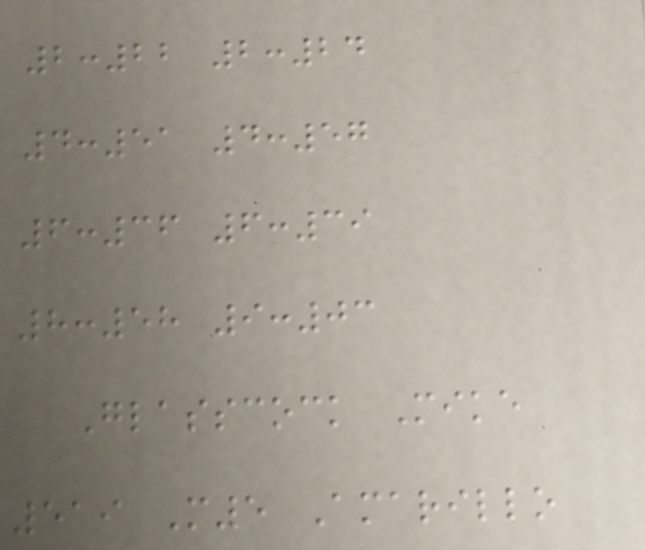2:22 2:24
4:51 4:57
6:36 6:39
8:58 9:03
Glasscock Mike
519 M5 Amarillo
